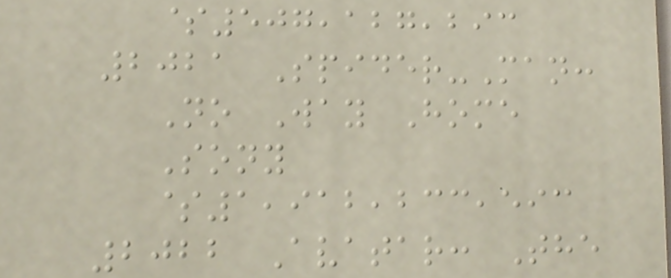$507,127,293
2021 Spider-Man:
No Way Home
Sony
$1,912,233,593
2022 Avatar: The
